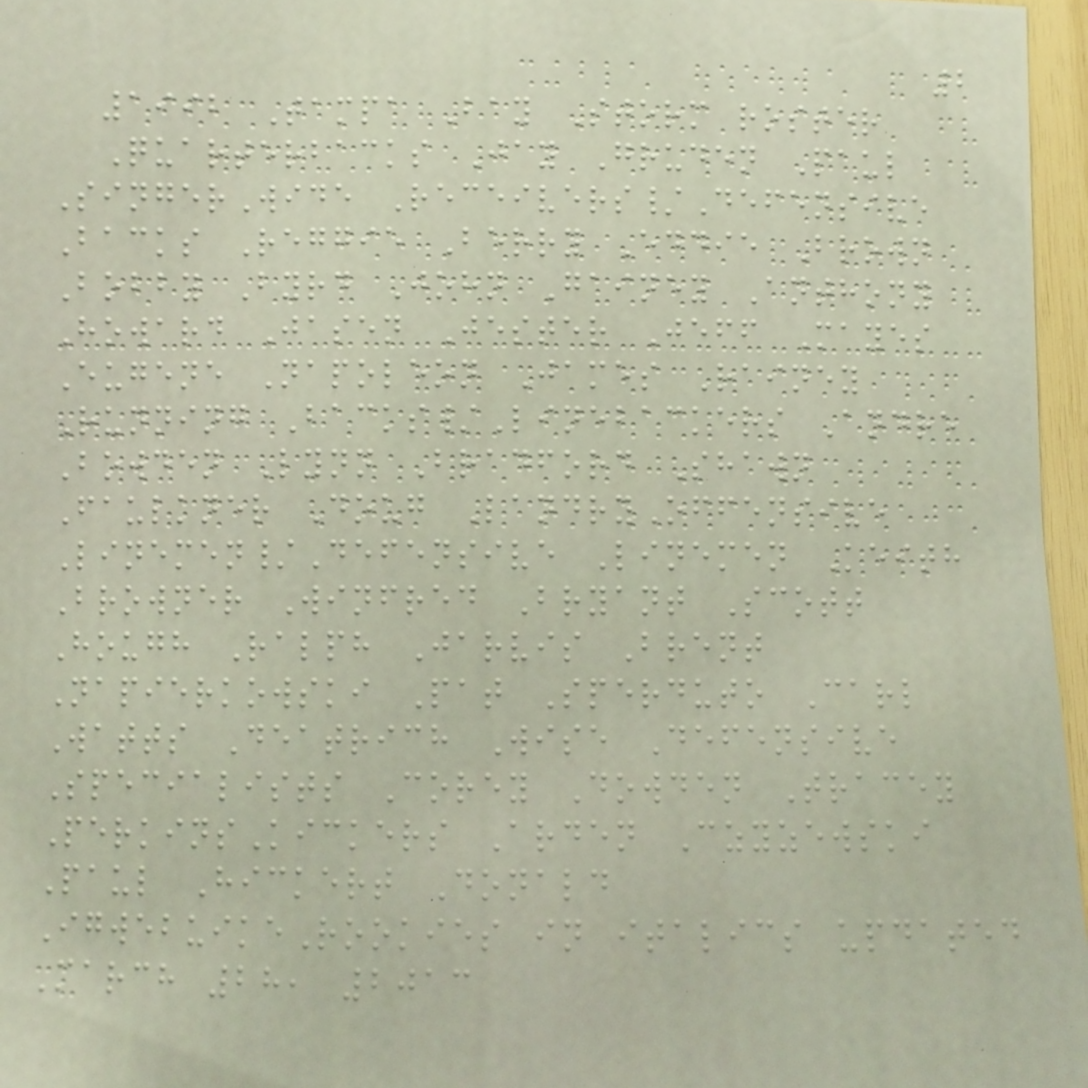2
1992 Tampa Bay Storm roster
Quarterbacks Jay Gruden Paul
SingerWide Receivers/Defensive
Backs Reggie Berry Eddie Brown
Bobby Byrd John Gainey Anthony
Howard Jasen Jester Jeff Mayes
Eugene Napoleon James Rainey
Running Backs/Linebackers Andre
Bowden Lynn Bradford Shawn
Faulkner Doug LandryOffensive
Linemen/Defensive Linemen Keith
Browner Winfred Bryant Scott
Hough Ralph Jarvis Brent
Napierkowski Pat Sperduto Carl
Watts Deatrich Wise Defensive
Specialists Corey Dowden Tracey
PerkinsKickers Arden Czyzewski
Paul Hickert Donald
IgwebuikeRookies in italics updated
March 28, 2013
